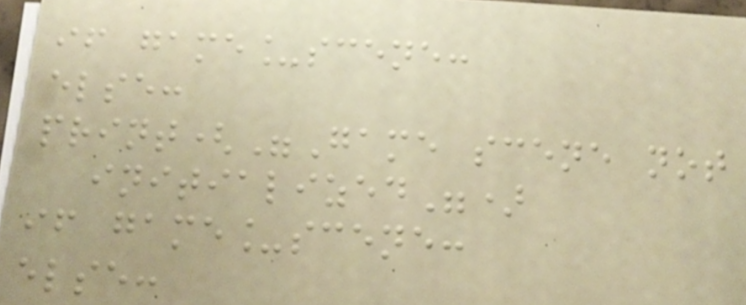if game_scene:
else:
print("Game scene not
initialized")
if game_scene:
else:
